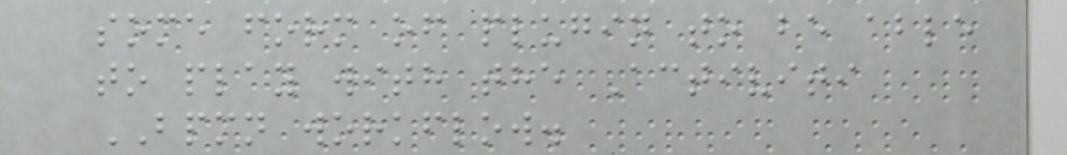some form of plugin to be able
to play with the Activiti
BPMN workflow.
